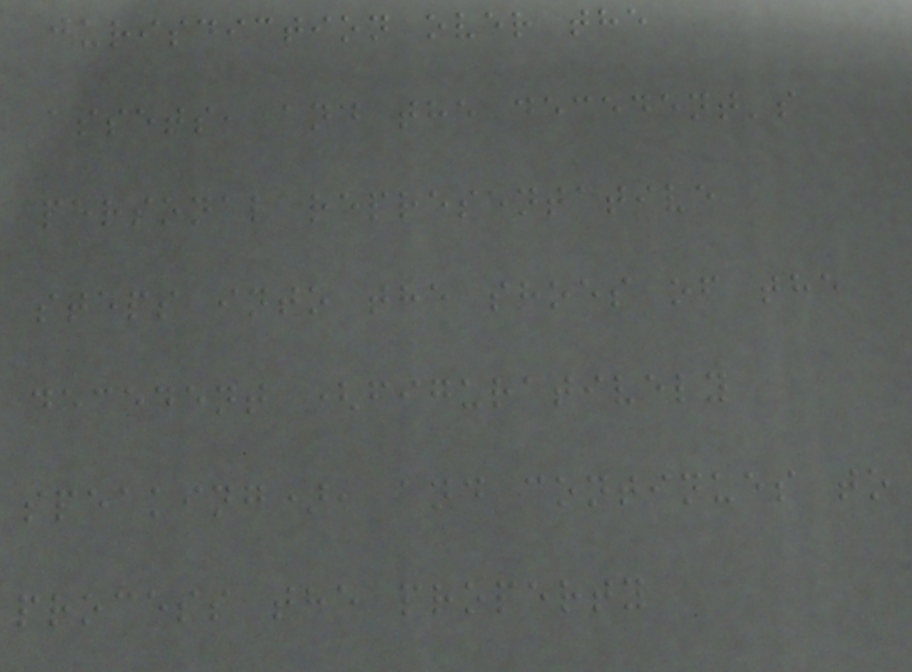jurisdiction over the
assets, and the decedent's
personal representative
steps into the shoes of the
decedent (figuratively
speaking), and continues to
process the property
